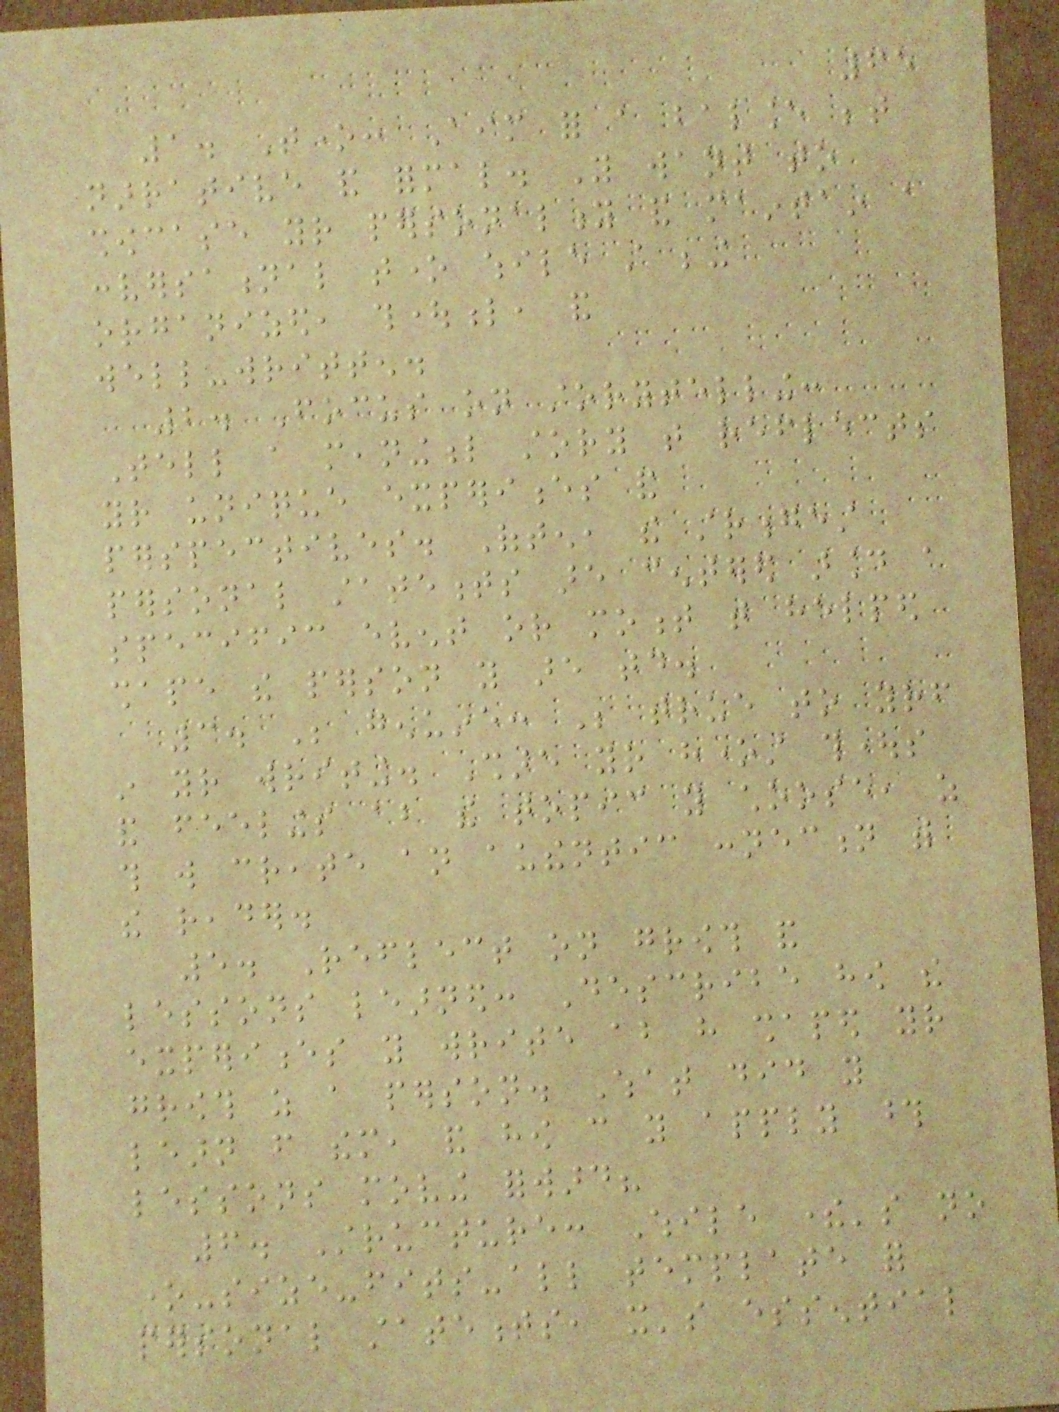65
1. Tone: Aim for a balance between
narrative and formal. You want to
showcase your personality and maintain a
conversational tone while still being
organized, thoughtful, and
well-written.
2. Focus on storytelling:
Tell a meaningful story that reflects
your unique experiences and
perspectives. Often, the strongest
personal statements are centered around a
specific event or moment that helped
shape the person you are today.
3. Be genuine: Be true to yourself
in your writing. Share your honest thoughts
and feelings about the topic you choose, as
this will create an authentic connection with
the reader.
5. Reflect on growth and
lessons learned: Describe how the
experiences you write about have shaped your
growth as a person. What did you
learn from them, and how can you apply those
lessons moving forward?
6. Structure: While there's no
one-size-fits-all template for
personal statements, it's essential
